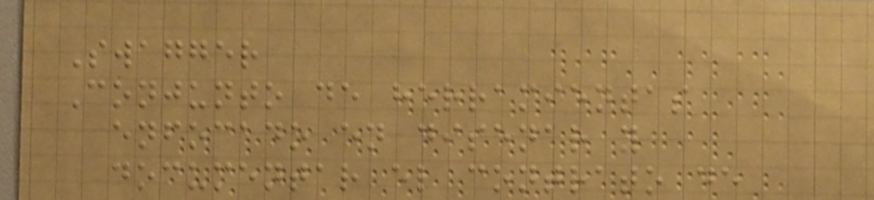Swagger
Conjunto de herramientas
enfocado en disenar y
documentar el contrato de
